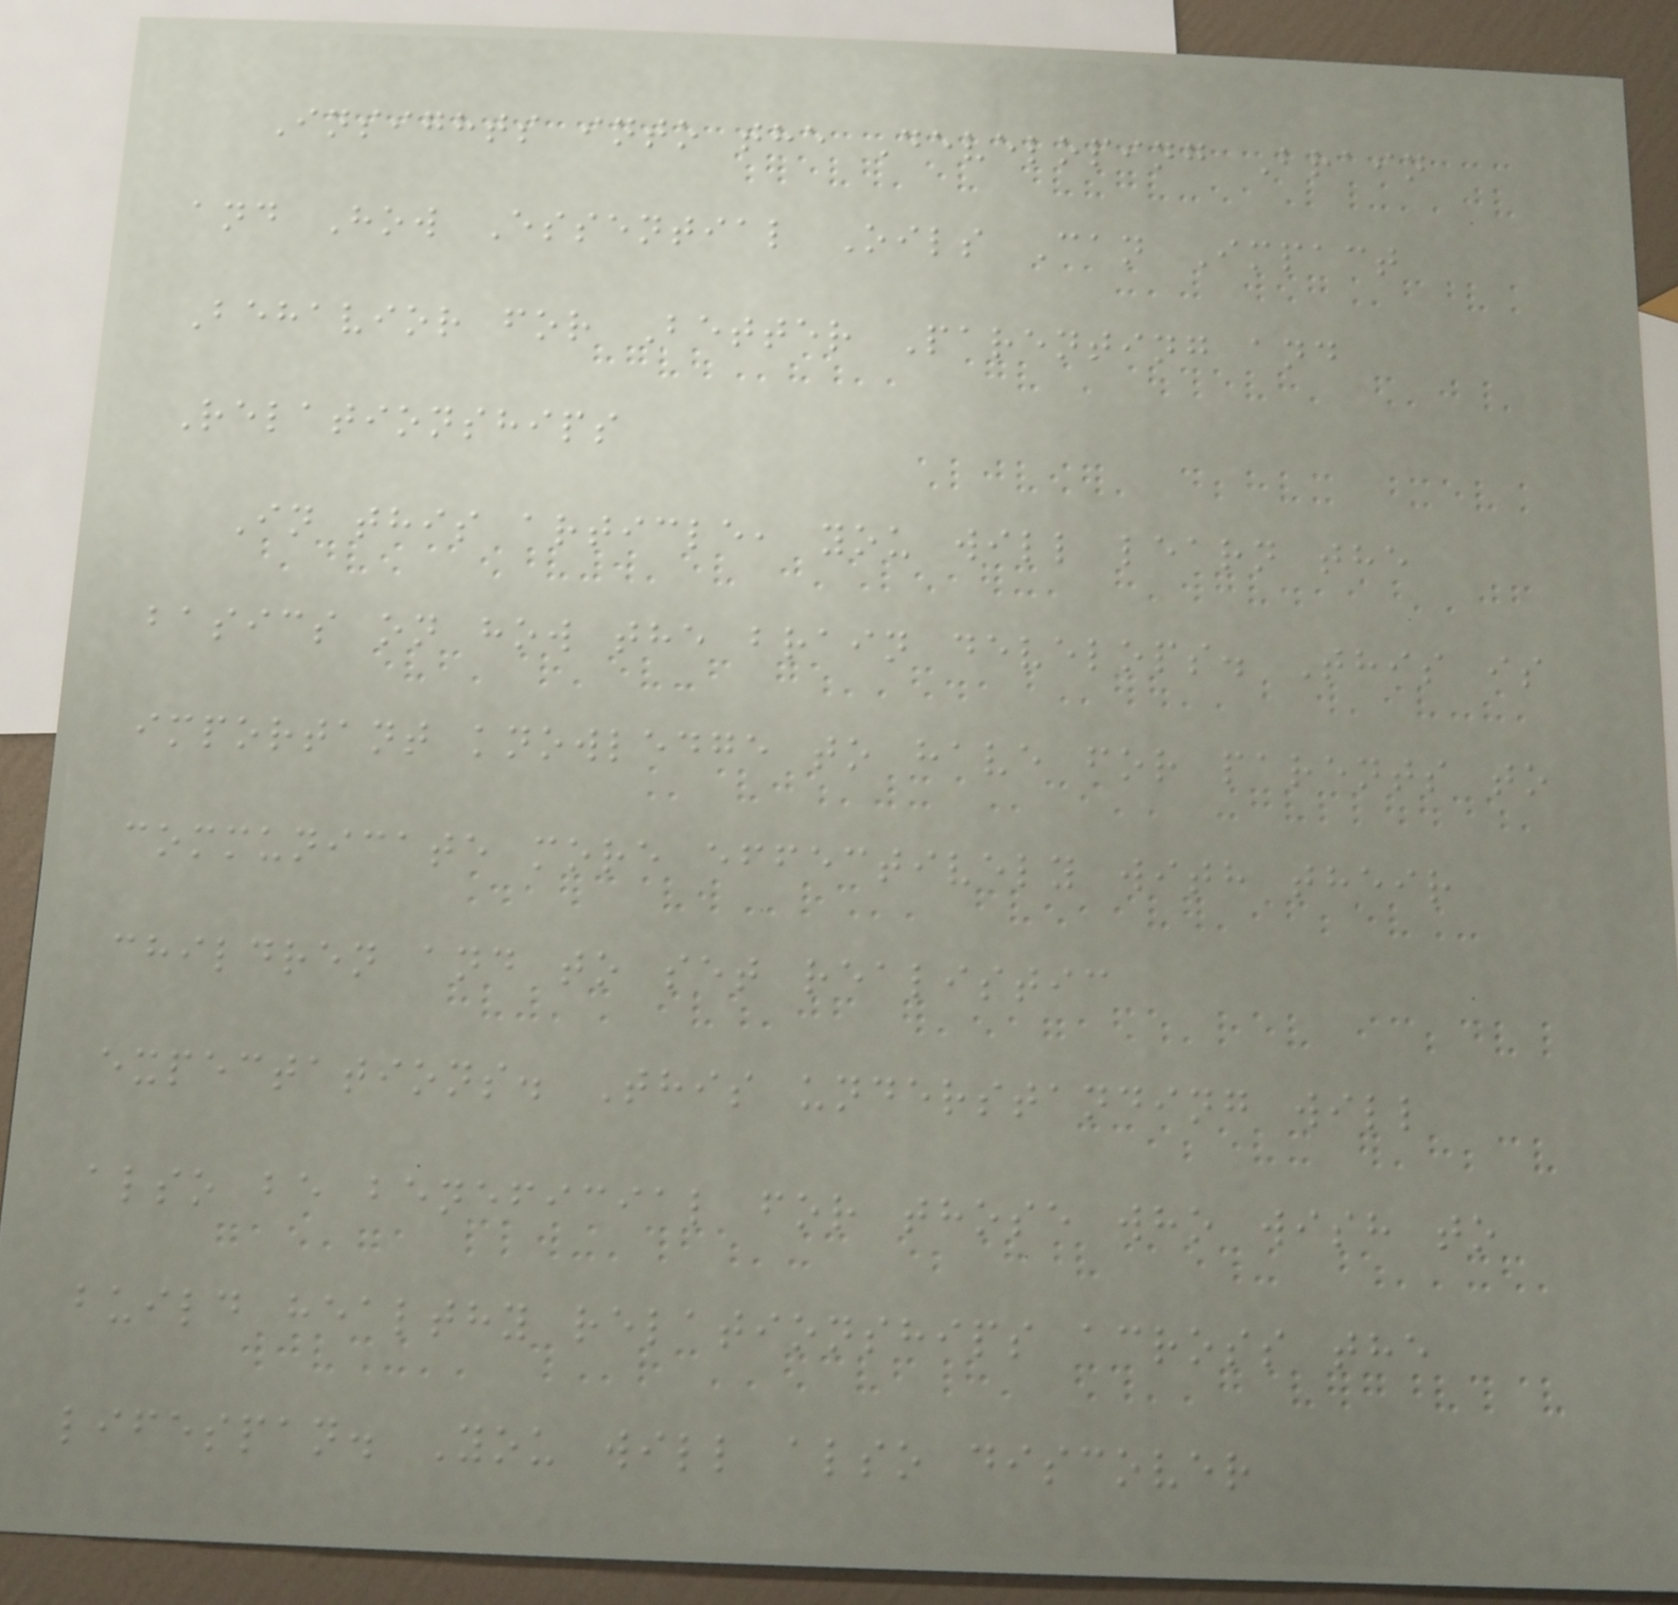Insights into the Developing Brain
and How Essential Oils Can Impact
Behavior for Better Parenting and
Relationships
In this article, you will learn the
basics on how the brain develops. This is
important knowledge to have for parents to
communicate more effectively with their
children and to set realistic
expectations. This understanding will
also be beneficial for those who wish to
build healthy relationships across the
lifespan. You will also discover
